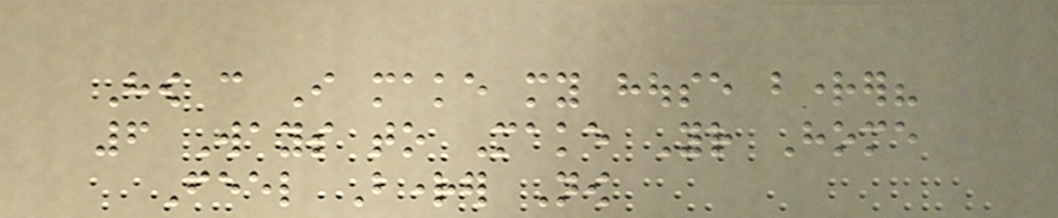How can I make my house brighter?
6 Ways to Make Your Home
Feel Brighter Now
